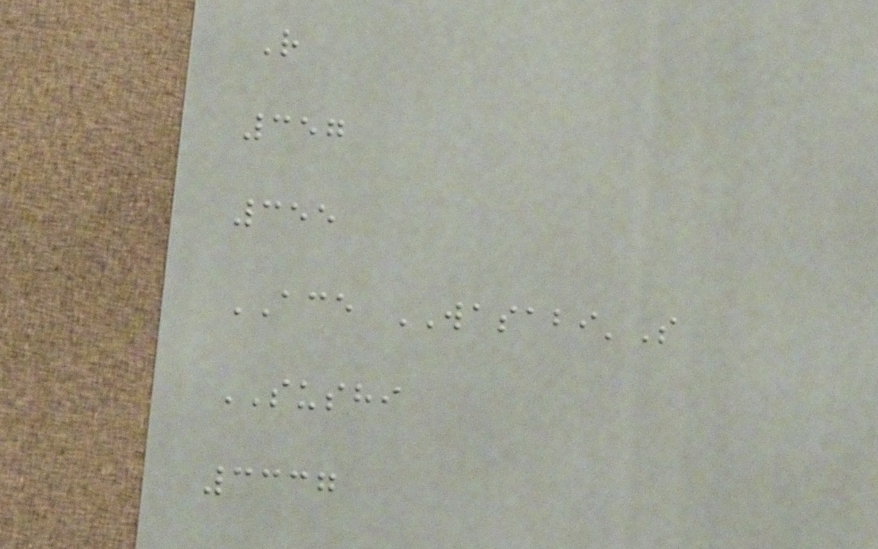R
357
355
ACE WASABI'S
SUSHI
3337
